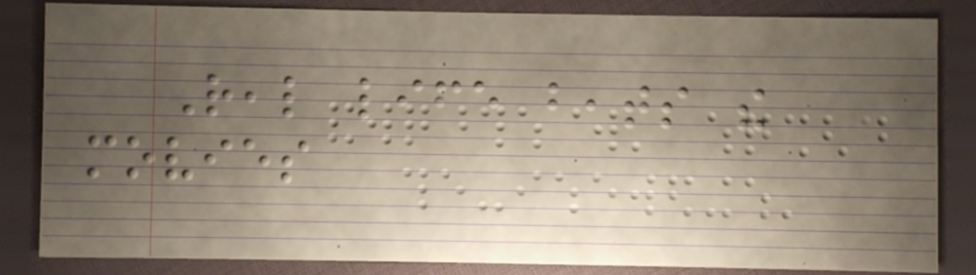Real life beats the
movies
